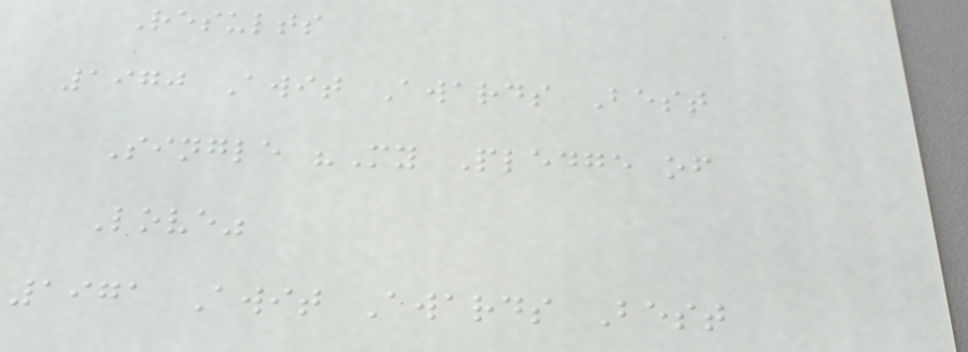Results
1970 Awit Awards Best
Single "My Pledge of
Love"
1971 Awit Awards Best
